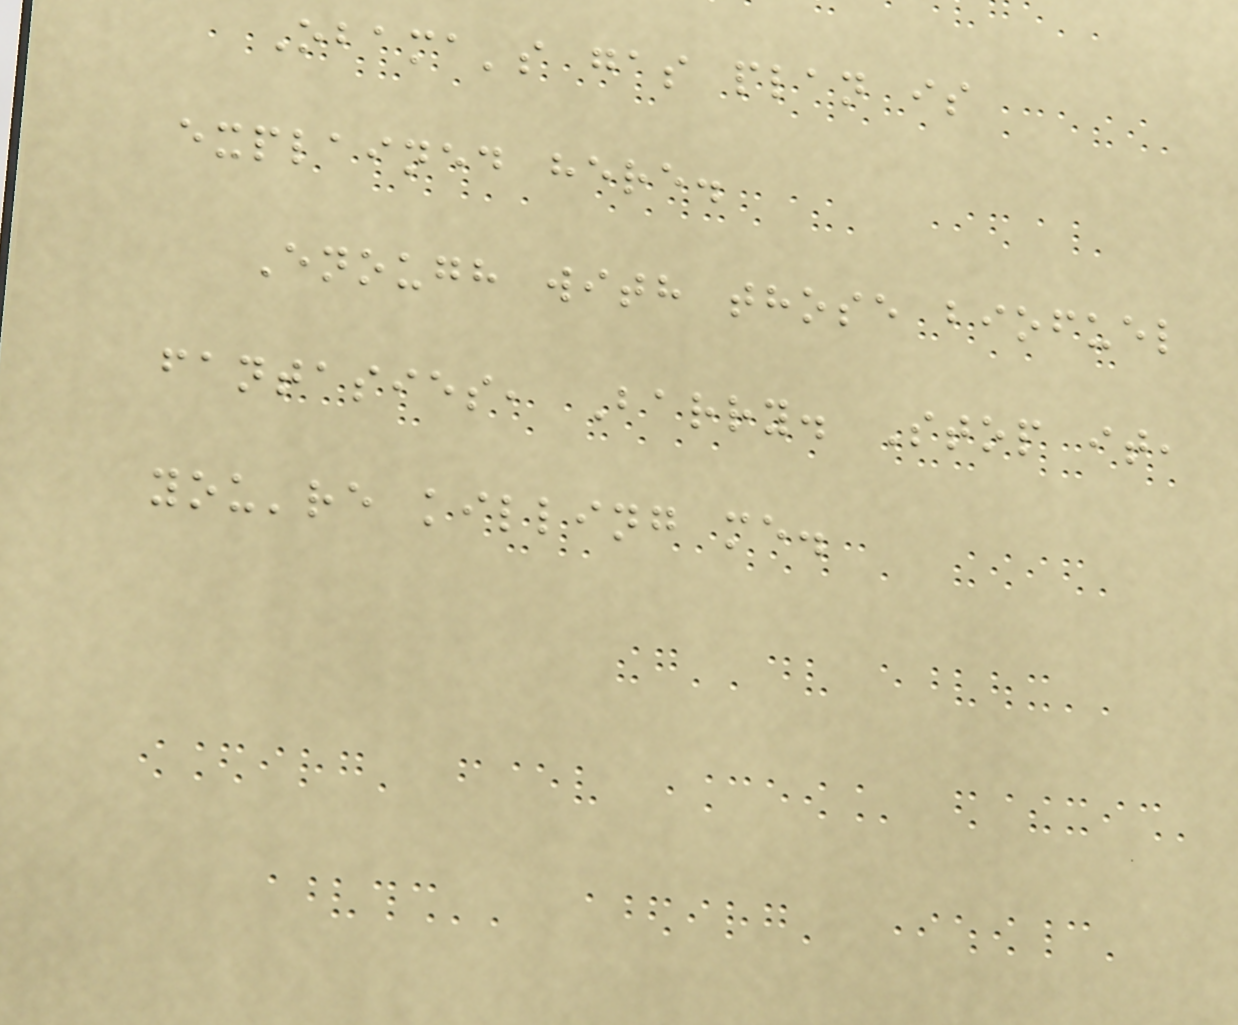Obama's gas plan is
explained here.
Enough with those biofuel
fantasies, Barry. Stop it,
you're killing me.
